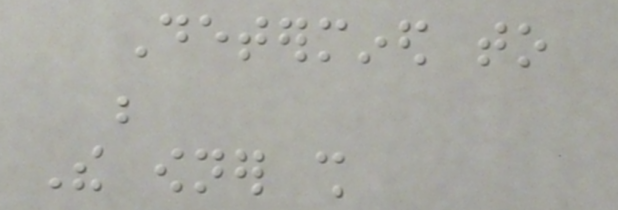Determined to
be
The owner shall
